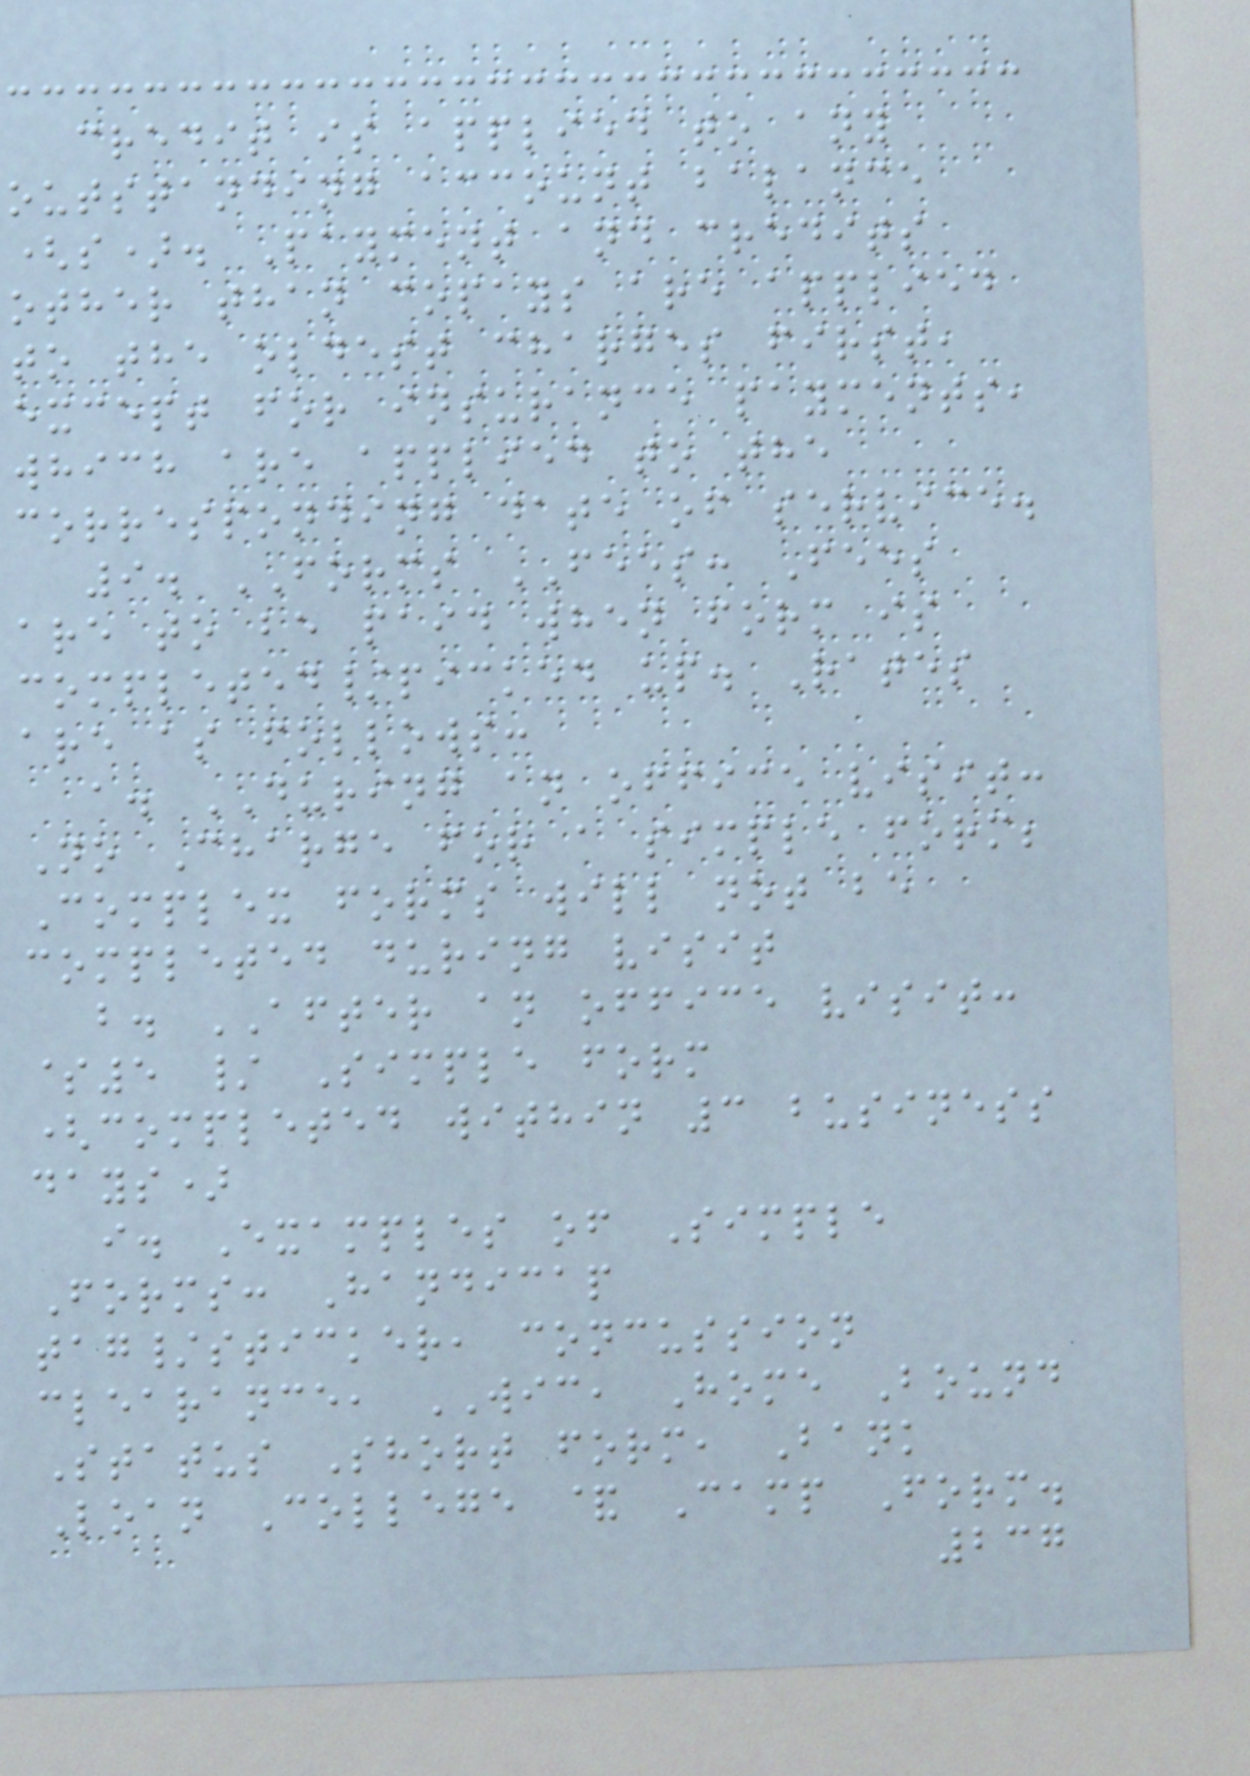credit is applied to any
outstanding account balance
(s). Payment and credits
other than copays are applied
to the oldest charges first,
except for insurance payments,
which are applied to the
corresponding date of service.
9. FORMS FEES: Fees
are to be paid when form is
completed/picked up. Rates
are as follows:
a. DURING an office visit:
No Charge for a simple form;
Complex forms will not be
completed during visit
b. AFTER an office visit:
$5 / Simple form
(completed within 3 business
days)
i. Examples of Simple
Forms: Handicap
tag/sticker, concussion
clearance, WIC, Home Bound
Status Short form, Bank
Loan College & Camp Form.
237
